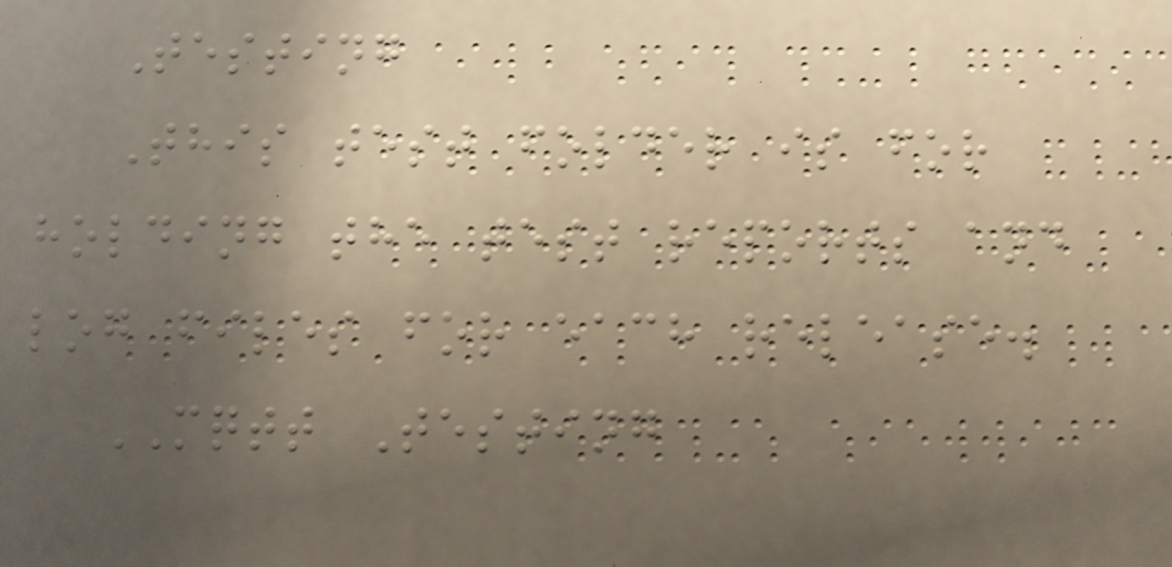Testing
This test folder is for
holding the test reports and
log files for each release.
MQTT Testing
